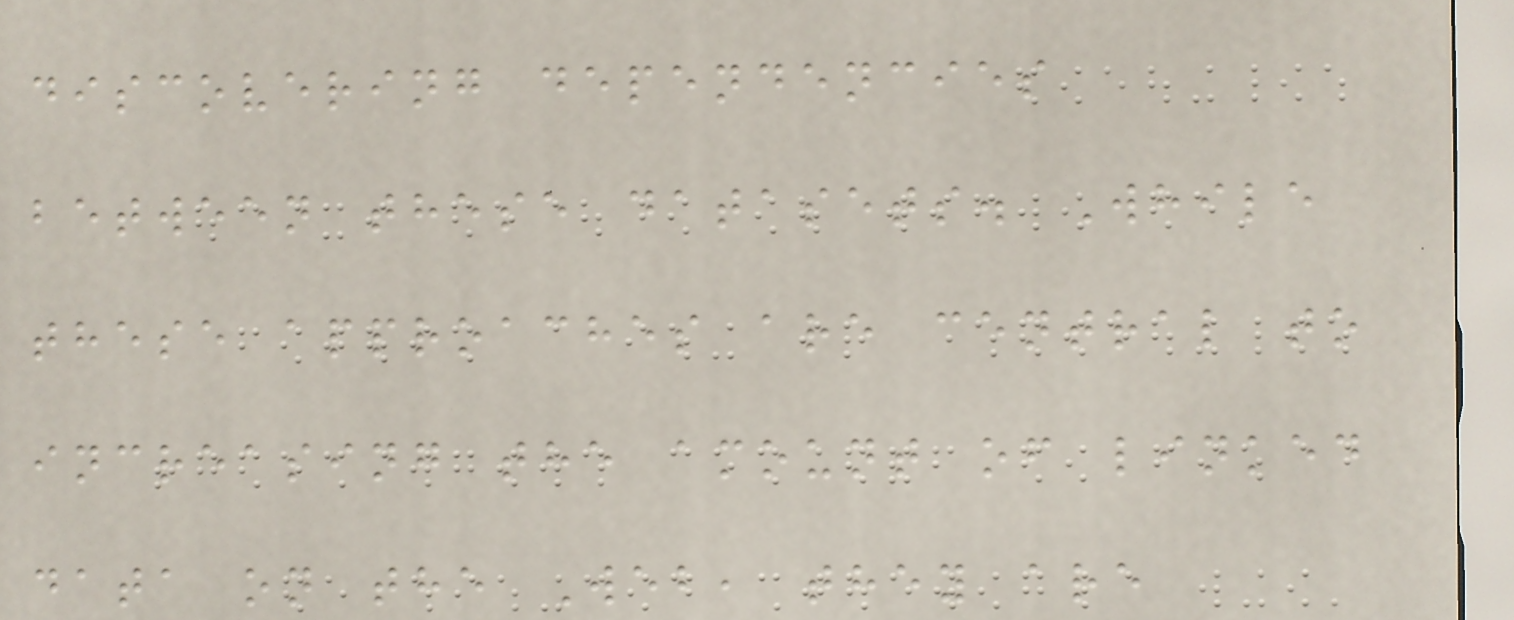discovering dependencies
between these datasets. While
these approaches are central to
increasing the amount of linked
data on the Web, they are
